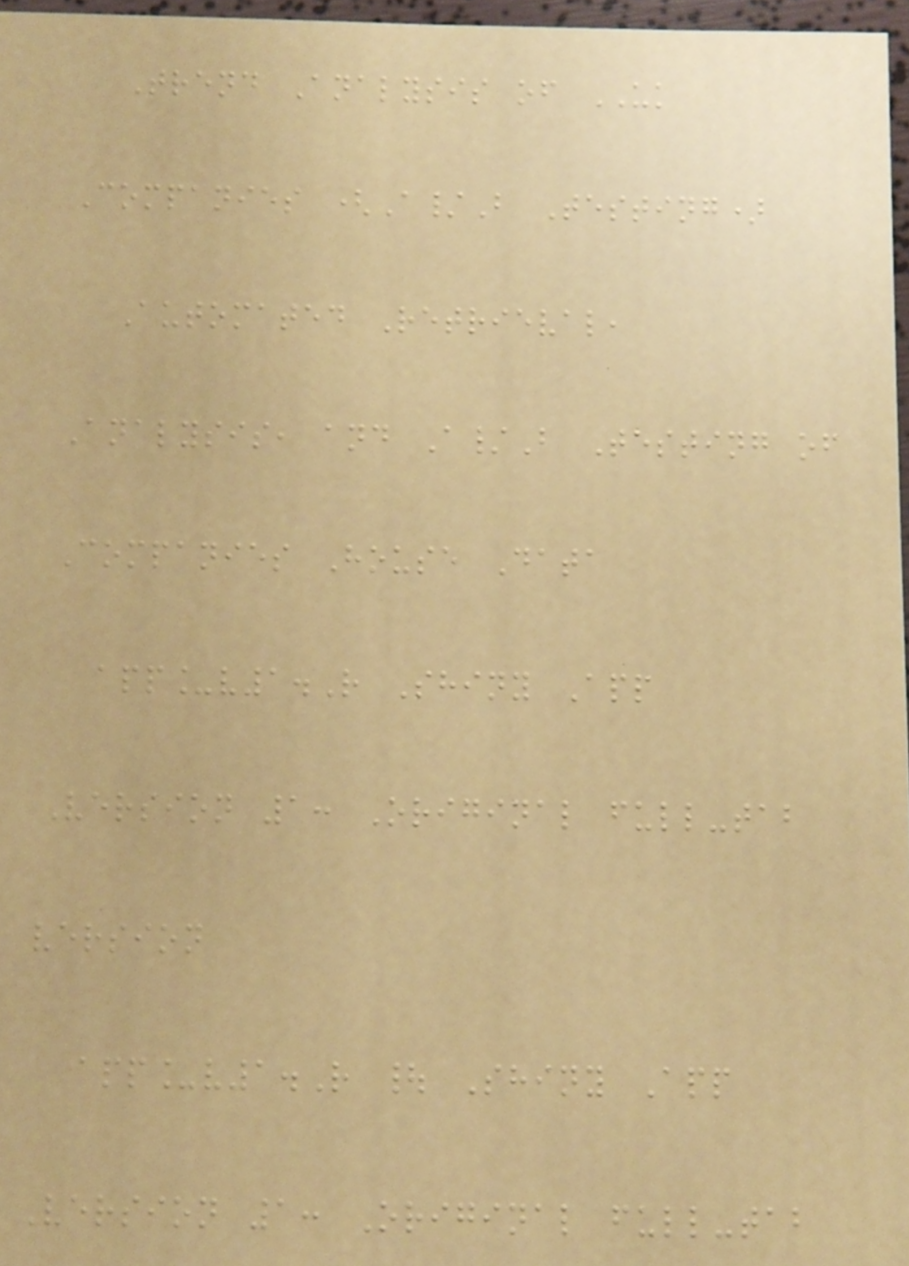Trend Analysis of UK
Companies (A/B Testing)
Automated Retrieval,
Analysis, and A/B Testing of
Companies House Data
app_v1.R Shiny App
Version 1: Original full-tab
version
app_v1.R | Shiny App
Version 1: Original full-tab
